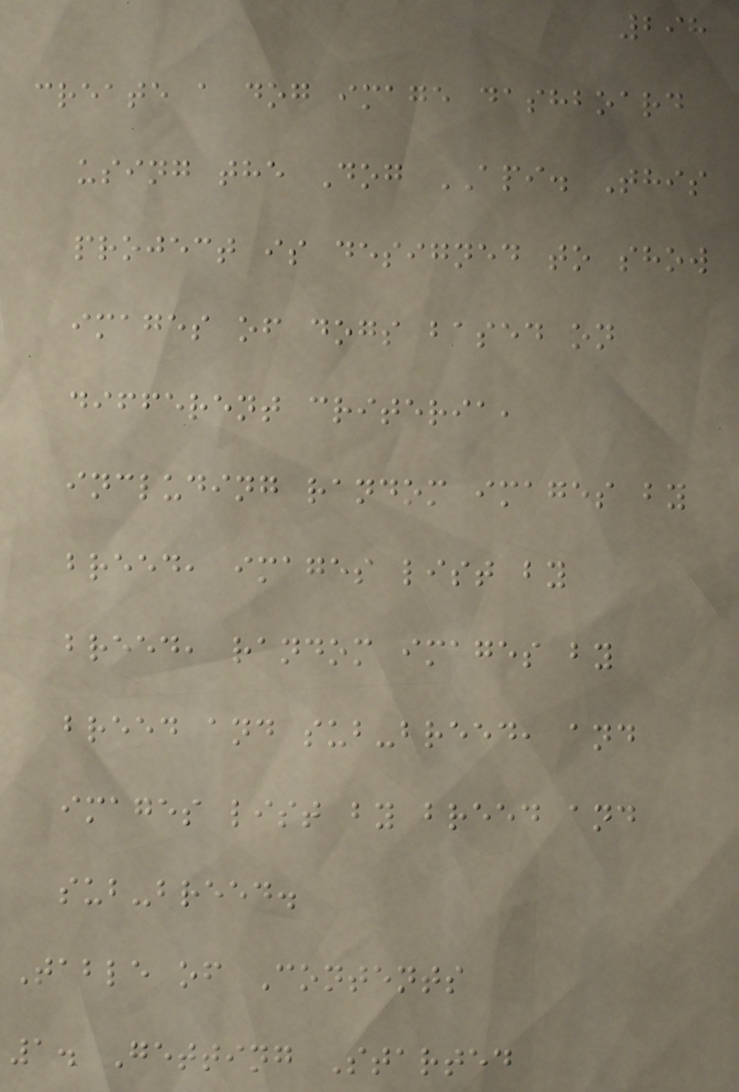298
create a dog image dashboard
using the Dog API. This
project is designed to show
images of dogs based on
different criteria,
including random images by
breed, images list by
breed, random images by
breed and sub-breed, and
images list by breed and
sub-breed.
Table of Contents
1. Getting Started
